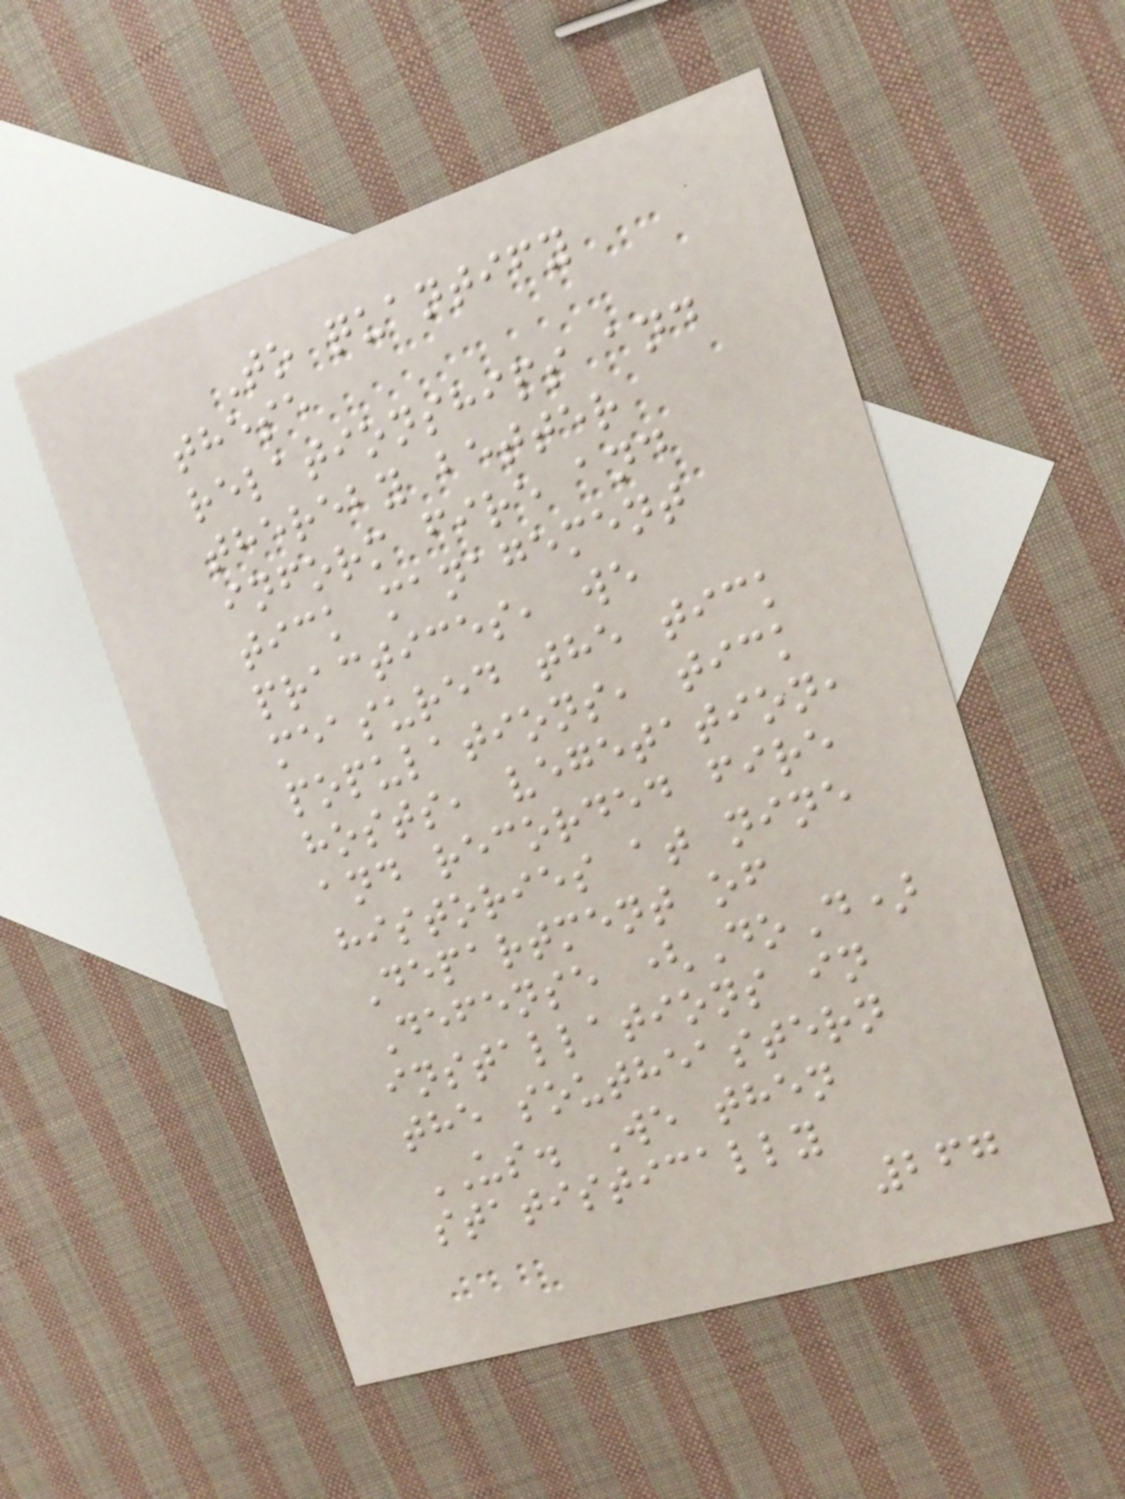To quantify
these
relationships and
thereby better
inform fire and
tick management
practices, we
measured the tick
populations, tick
hosts, vegetation,
and recorded fire
histories at nine
Department of
Defense (DoD)
installations in
the southeastern
US. We then
statistically
267
